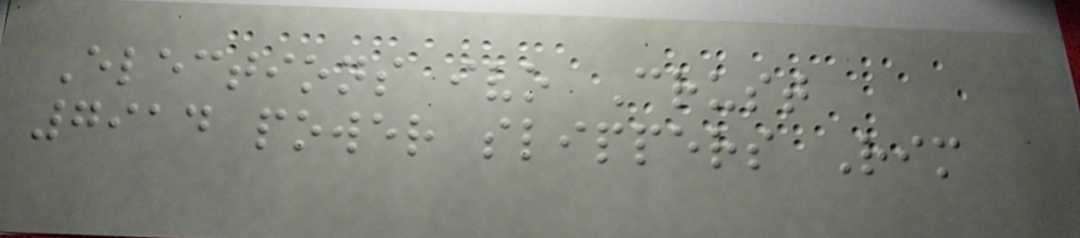Elections ivo Crust
7914 power slippers Rim
